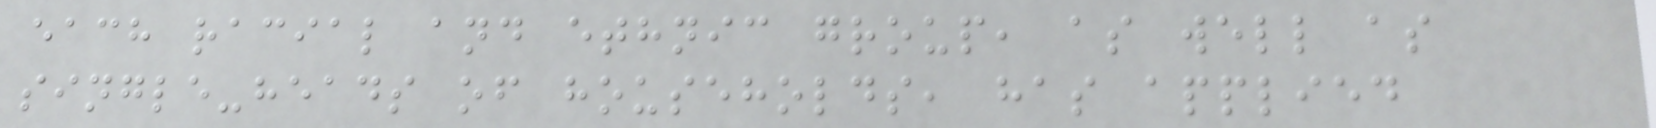each racial and ethnic group, as well as
single-heads of households, has applied
